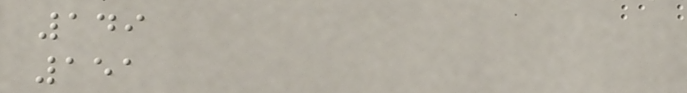149
151
